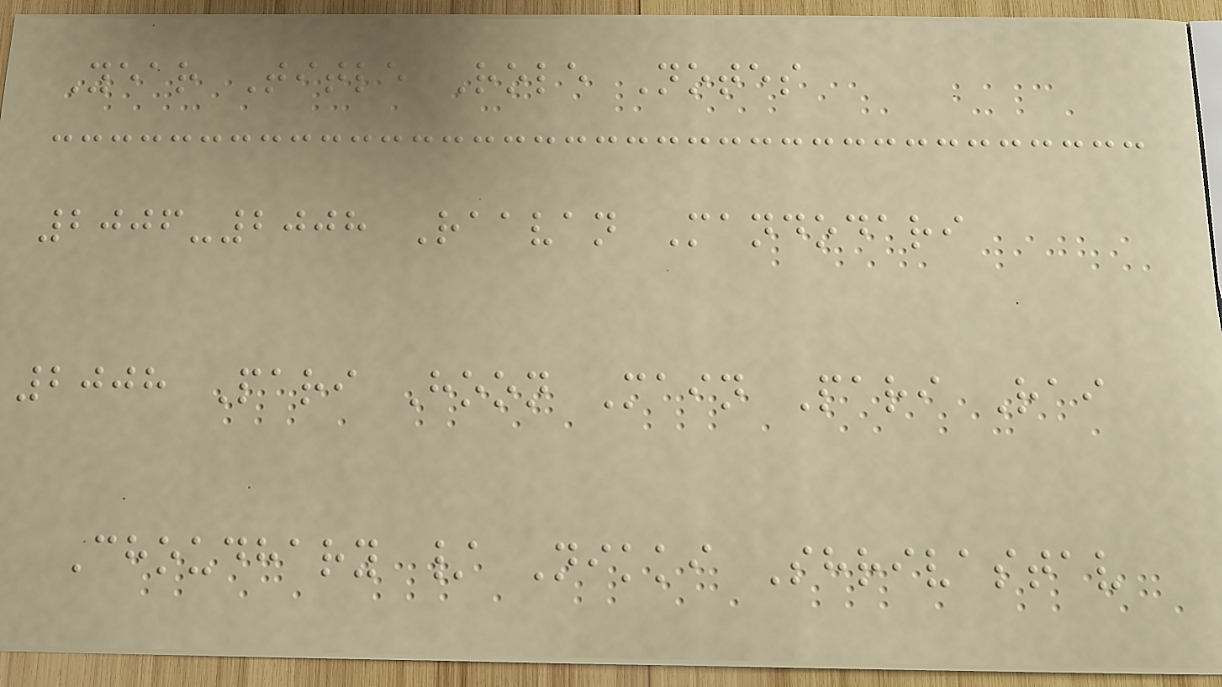Year Title Role Notes
2006-2008 Raavan Mandodari
2008 Pari Hoon Main Pari Rai
Choudhary / Nikki Shrivastav
